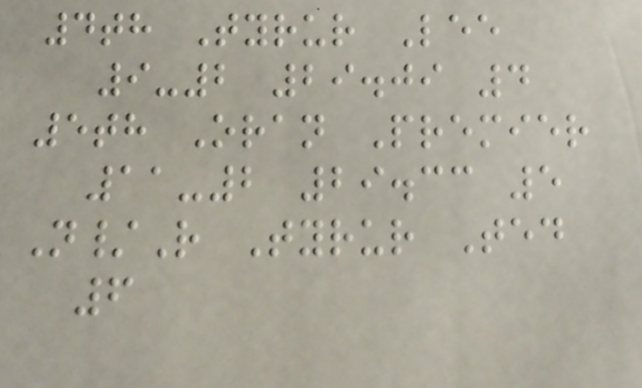4th Tyrur Lee
9-2 29.09 4
5th Oran Premier
11-2 29.33 5
N/R Tyrur Ted
6
